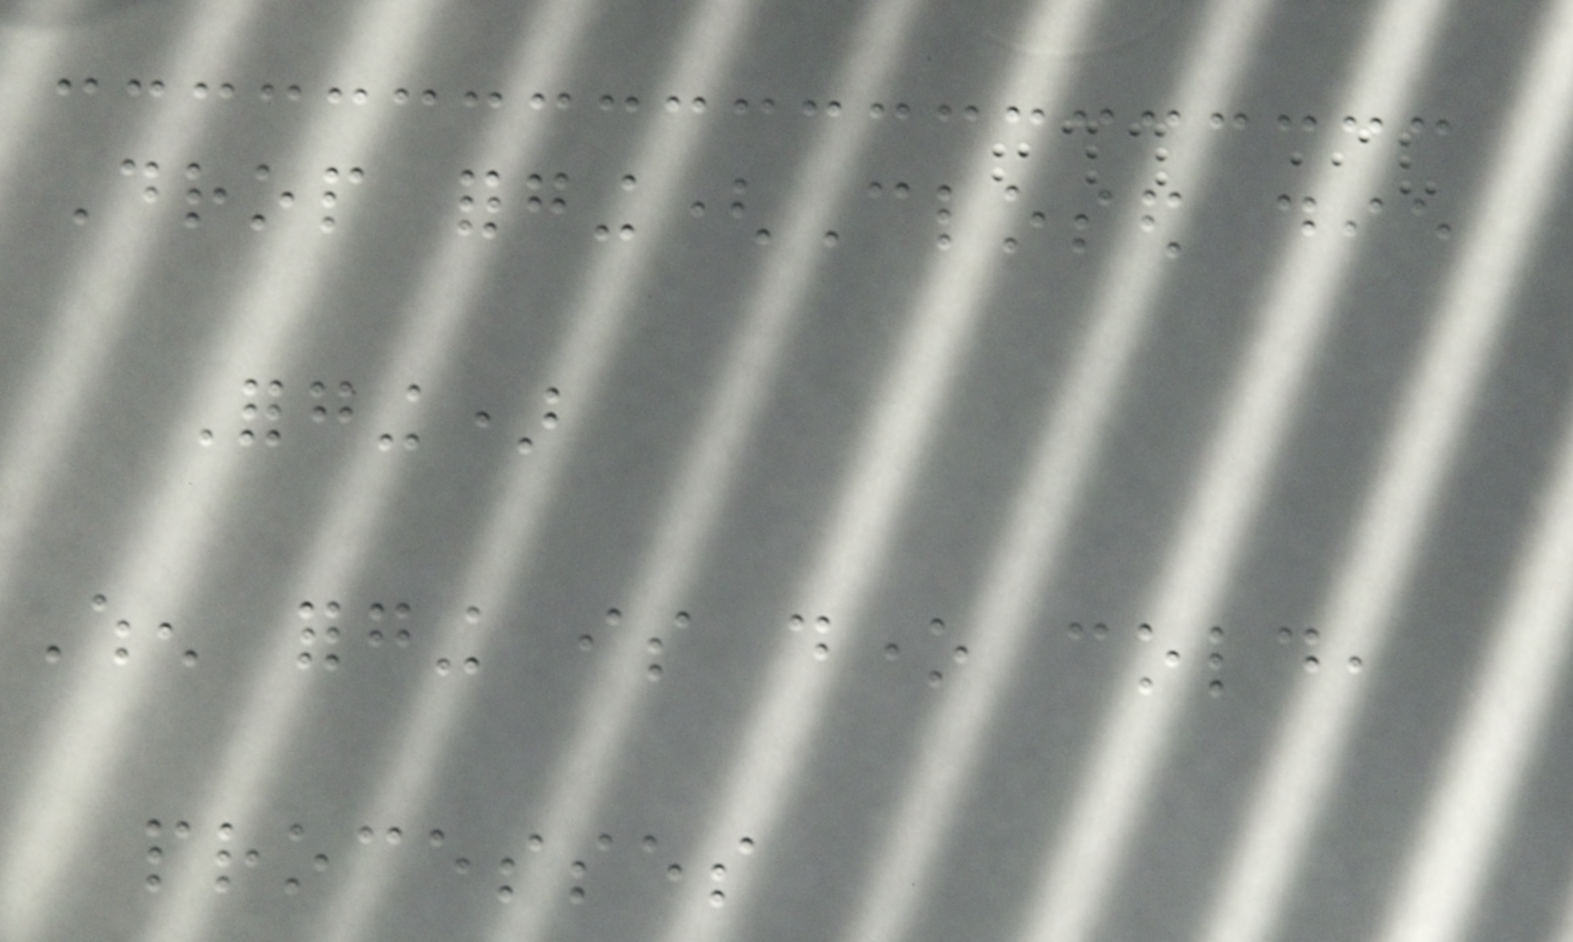Drop forging(Closed die
Forging)
When forging is done cold,
processes
